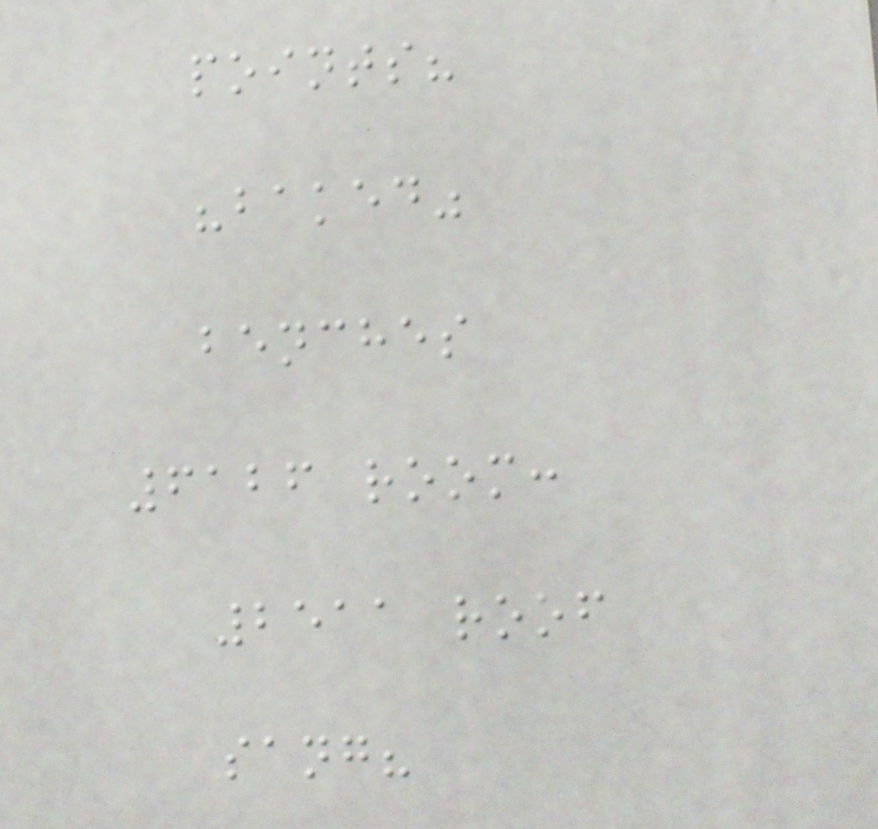points?
"baked"
benches
6126 room:
2511 roof
sang?
